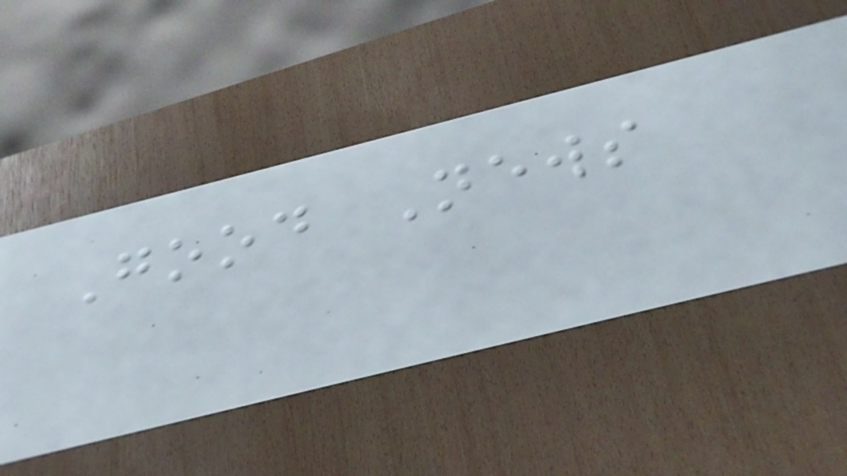Good News
